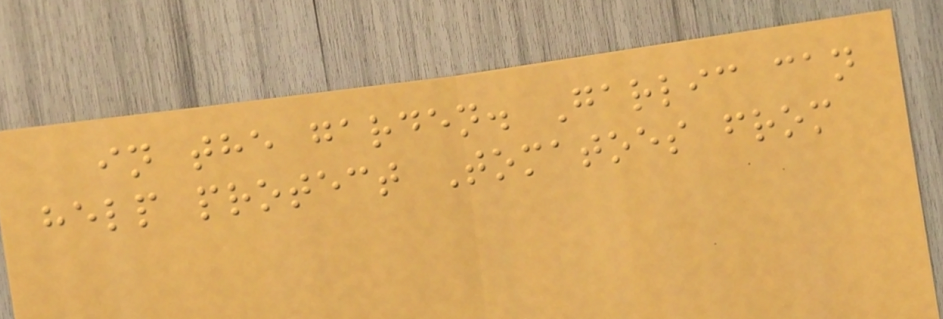in the garden. Garlic can
help protect Tomatoes from
